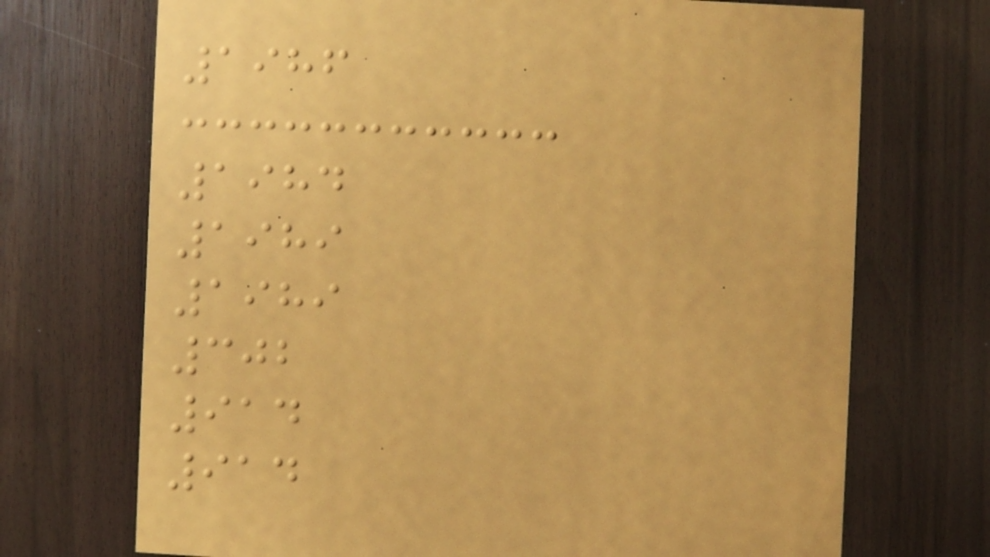1986
1984
1989
1989
302
914
914
